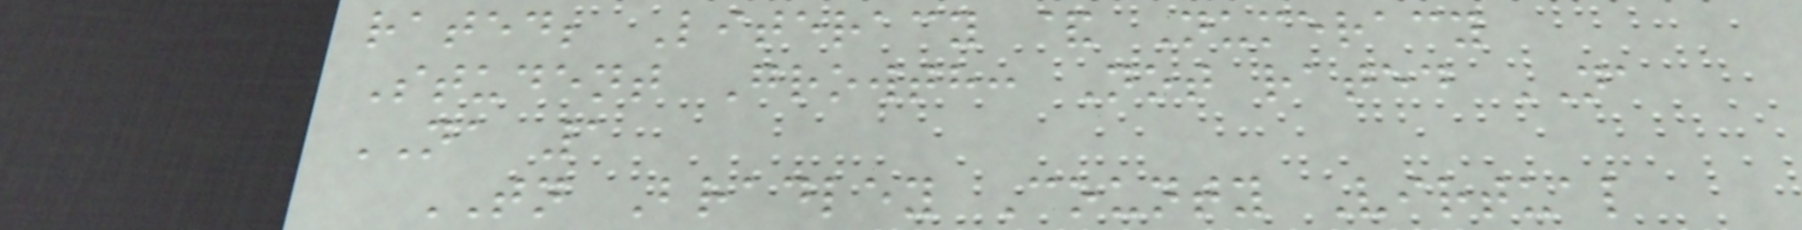rated; Literacy & Numeracy
Student Growth: Not rated NA
NA 1
TN Bradley County Virtual
